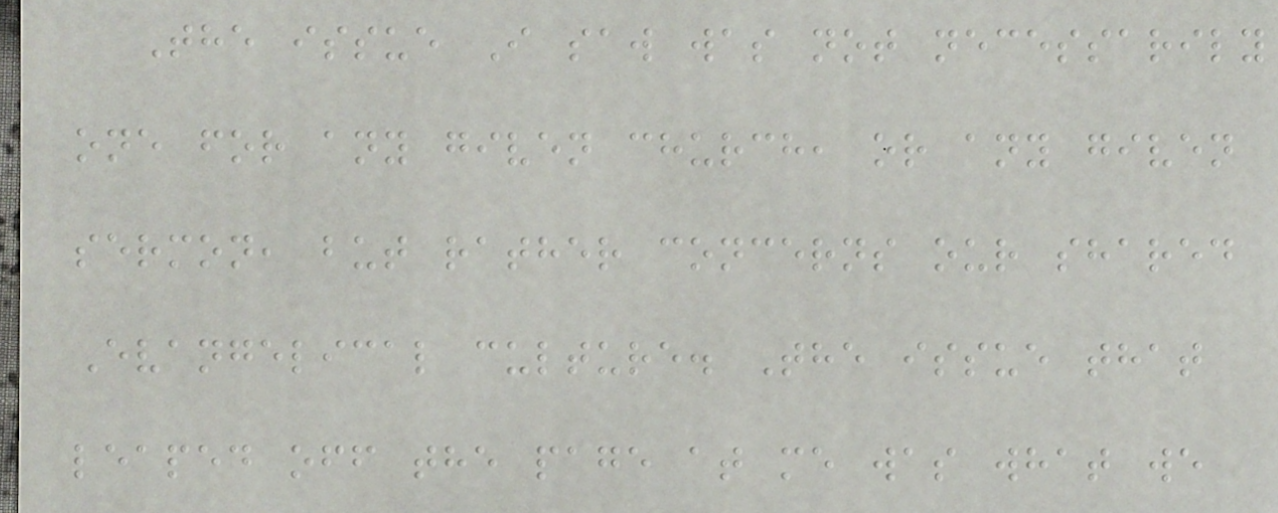The issue I saw was not necessarily
one for any given church, or any given
sermon, but rather concerns our shared
Evangelical culture. The issue that
leaped off the page at me was what we
